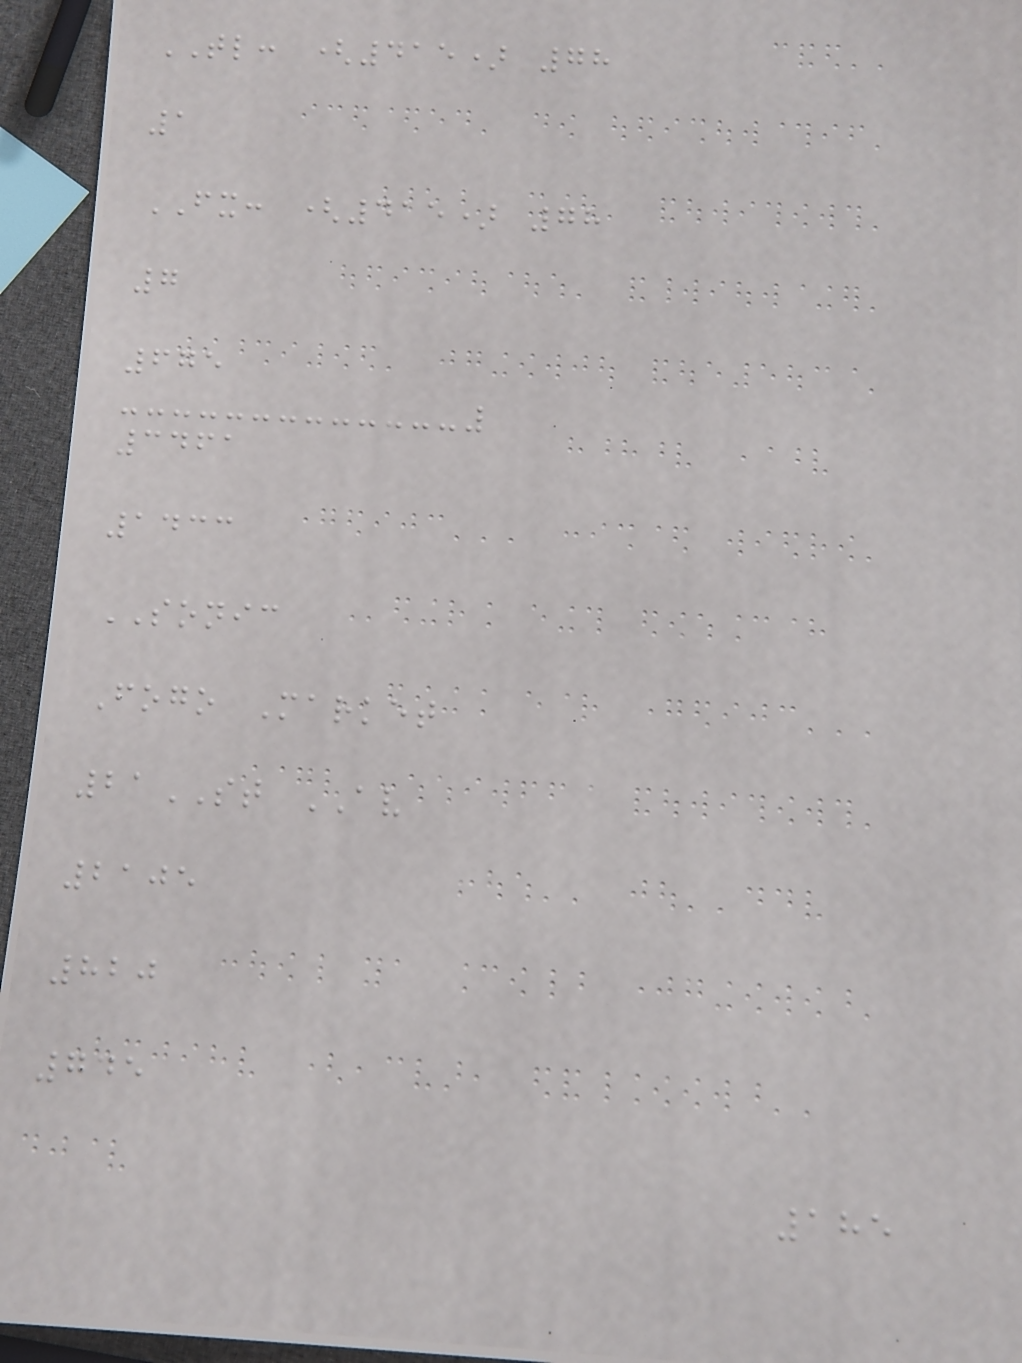TL: (415) 78
1
FX: (415) 78
7
675
3461
1433
SONIC
Fogo Market
21ST AV
2105
820
745
185
